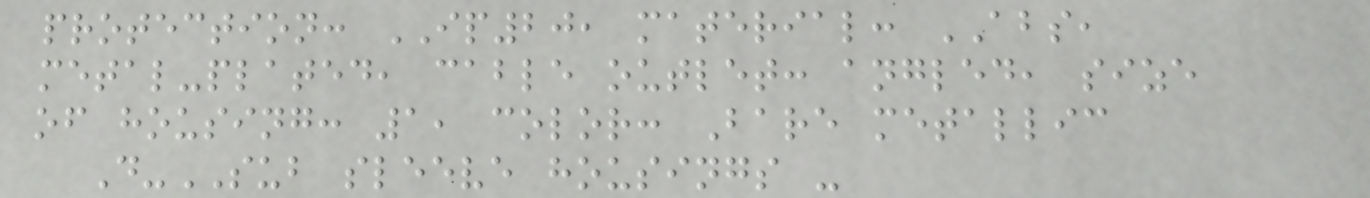protection: IP20, material: ABS,
metal-plated, cable outlet: angled, size
of housing: 1, color: Bare metallic
D-SUB sleeve housings -
